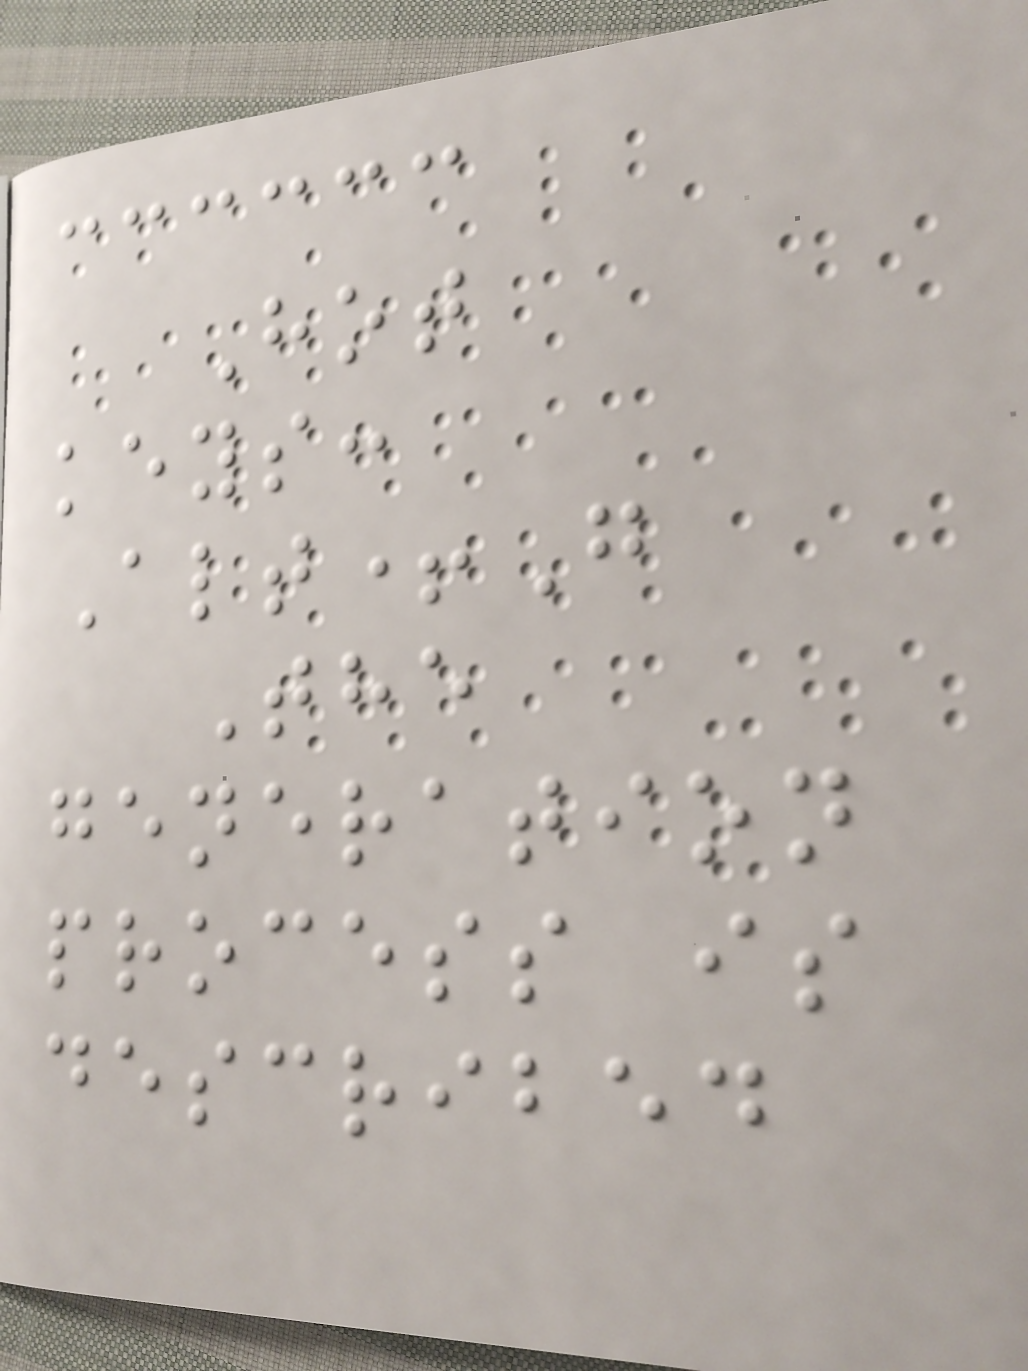Hot
keys:
Alt+G
The
generation
process is
described
